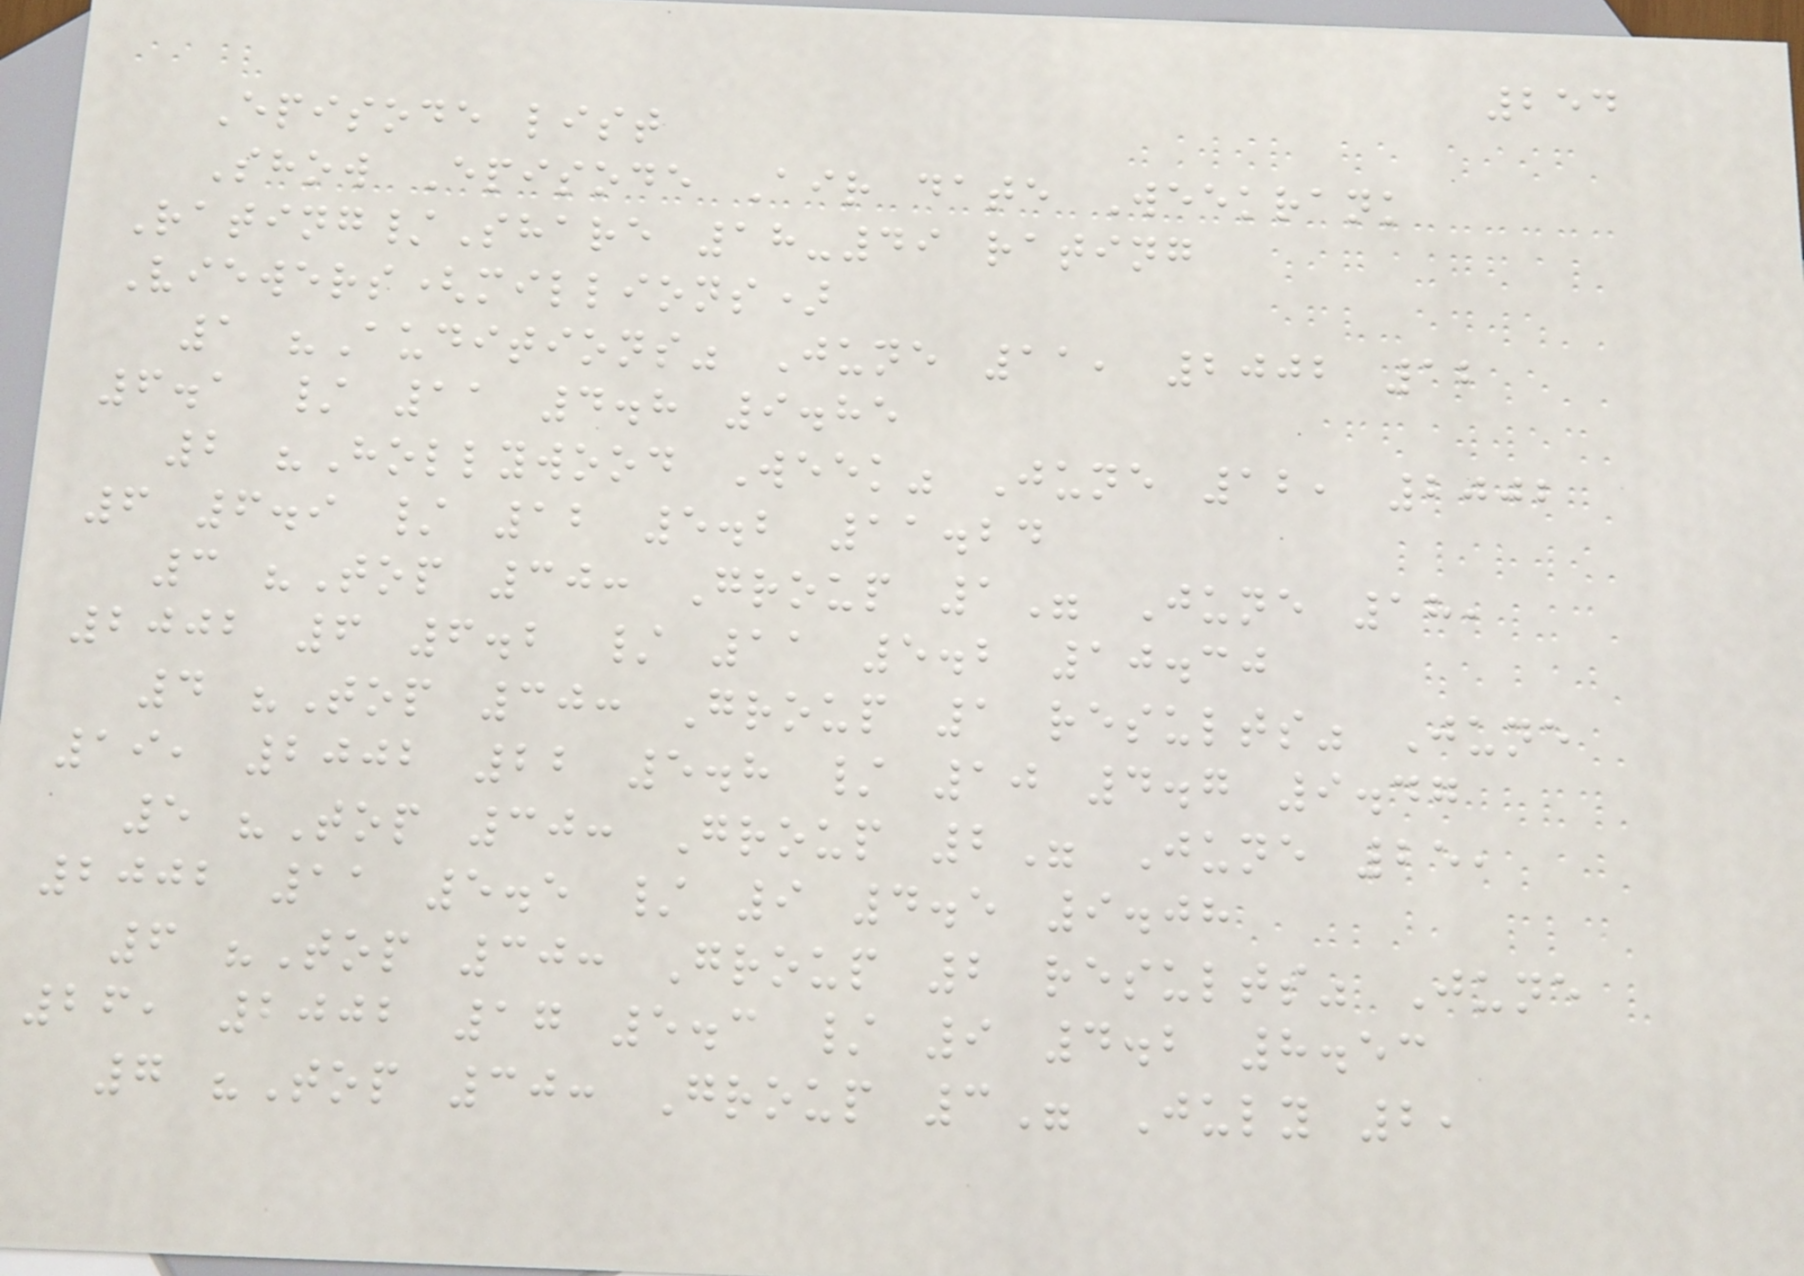254
Episode list
Show Episode Air date Weekrank
Rating/Share 18-49 rating
Viewers(millions)
1 "Auditions" June 11, 2002 12
6.1 / 11 4.8 9.85
2 "Hollywood Week" June 12, 2002
6 6.9 / 12 5.2 11.24
3 "Top 30: Group 1" June 18,
2002 6 6.2 / 11 5.2 10.30
4 "Top 30: Group 1 results" June
19, 2002 22 5.8 / 10 4.7 9.47
5 "Top 30: Group 2" June 25,
2002 11 5.5 / 9 4.5 9.08
6 "Top 30: Group 2 results" June
26, 2002 17 5.3 / 9 4.2 8.53
7 "Top 30: Group 3" July 2,
